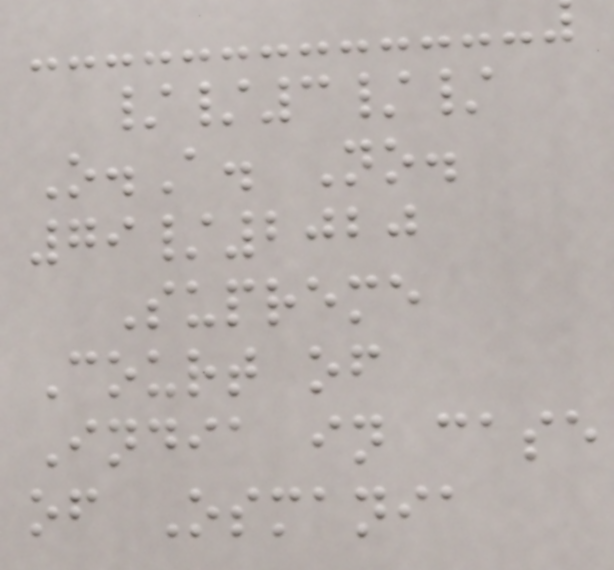//3//
O.A. No.
79/2020
Supreme
Court of
India in case
of Osmania
